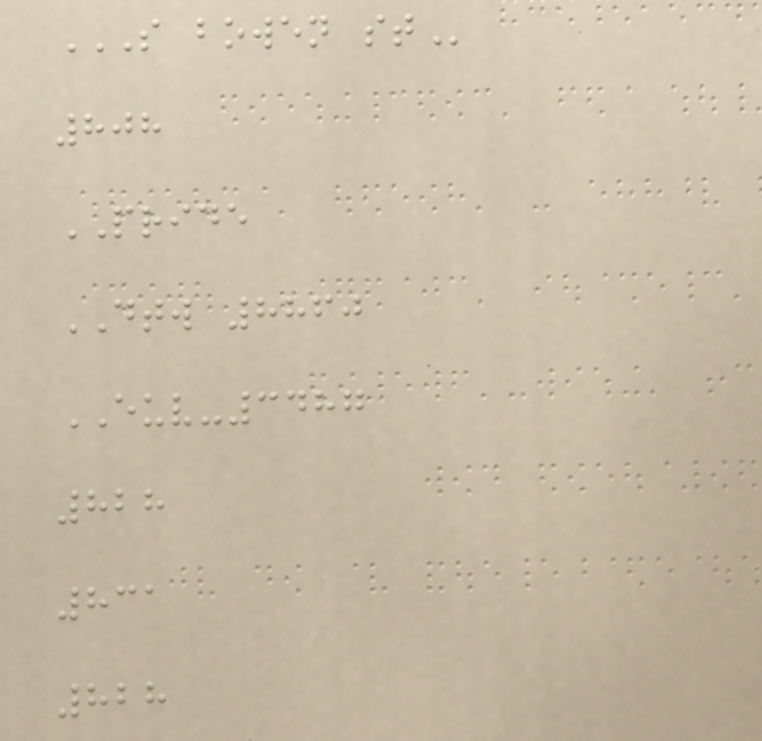S BOWEN ST
808
PRIDE
DTW 8860
EUV-3487
828
831
828
